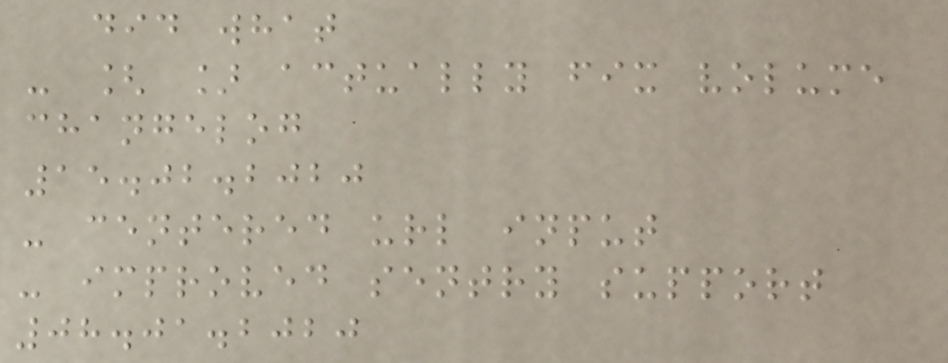did what
- [ ] actually fix volume
changelog
15.02.2020
- centered url input
- improved sentry support
08.01.2020
